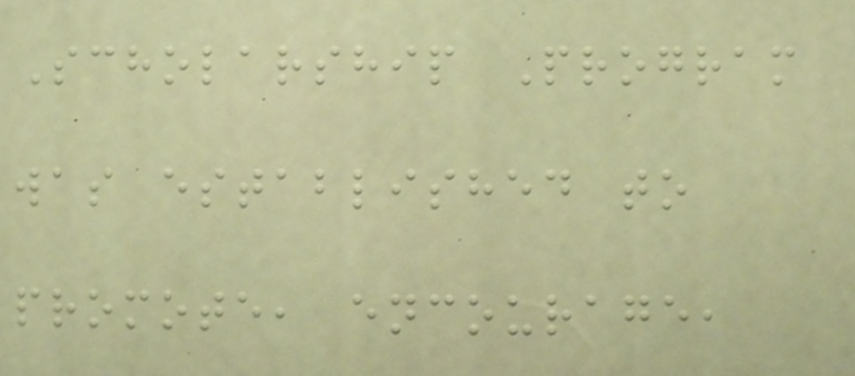Scholarship Program
was established to
promote, encourage,
